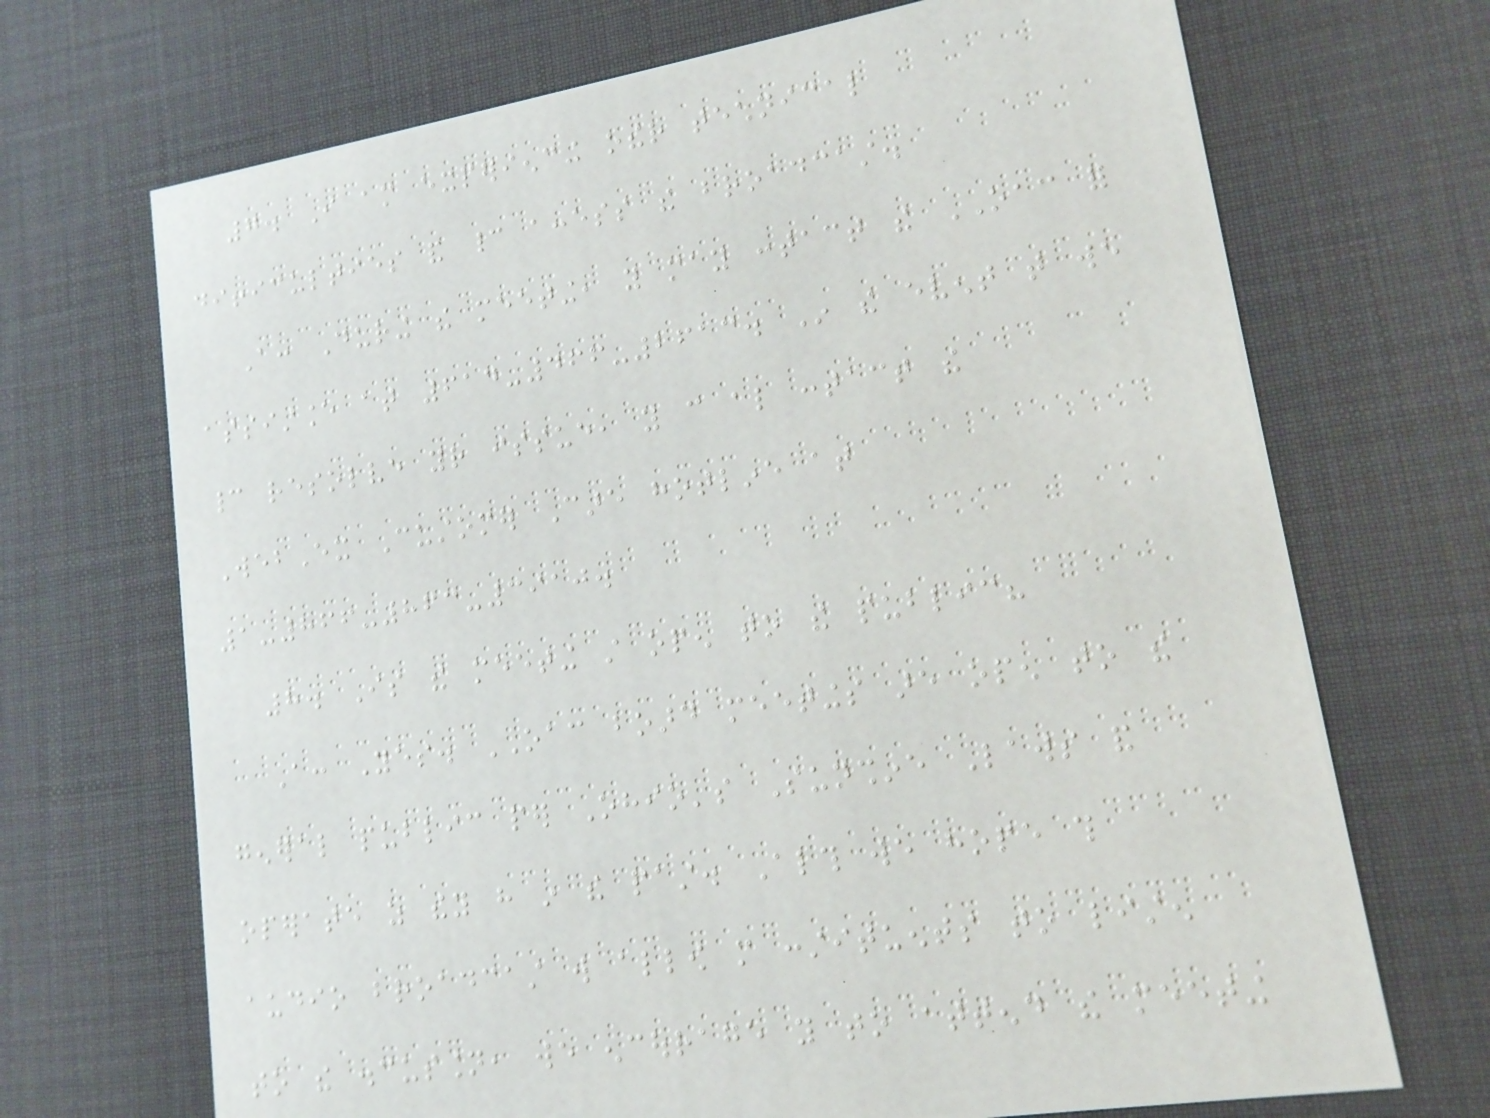7. I am experiencing other technical
difficulties and cannot access the broadcast.
A: During the meeting, you may contact the OAC for
assistance at 614-466-2613. In the event that we
cannot resolve your issue, you can also contact the
WebEx Customer Care hotline at
1-866-863-3910.
8. Is the meeting still open to the public?
A: Yes. OAC board meetings are open to the
general public per Ohio's Sunshine Laws and
operate as they have in the past. Although we hope this
audio broadcast will allow more constituents to listen
to the discussion, we encourage you to attend the meeting
